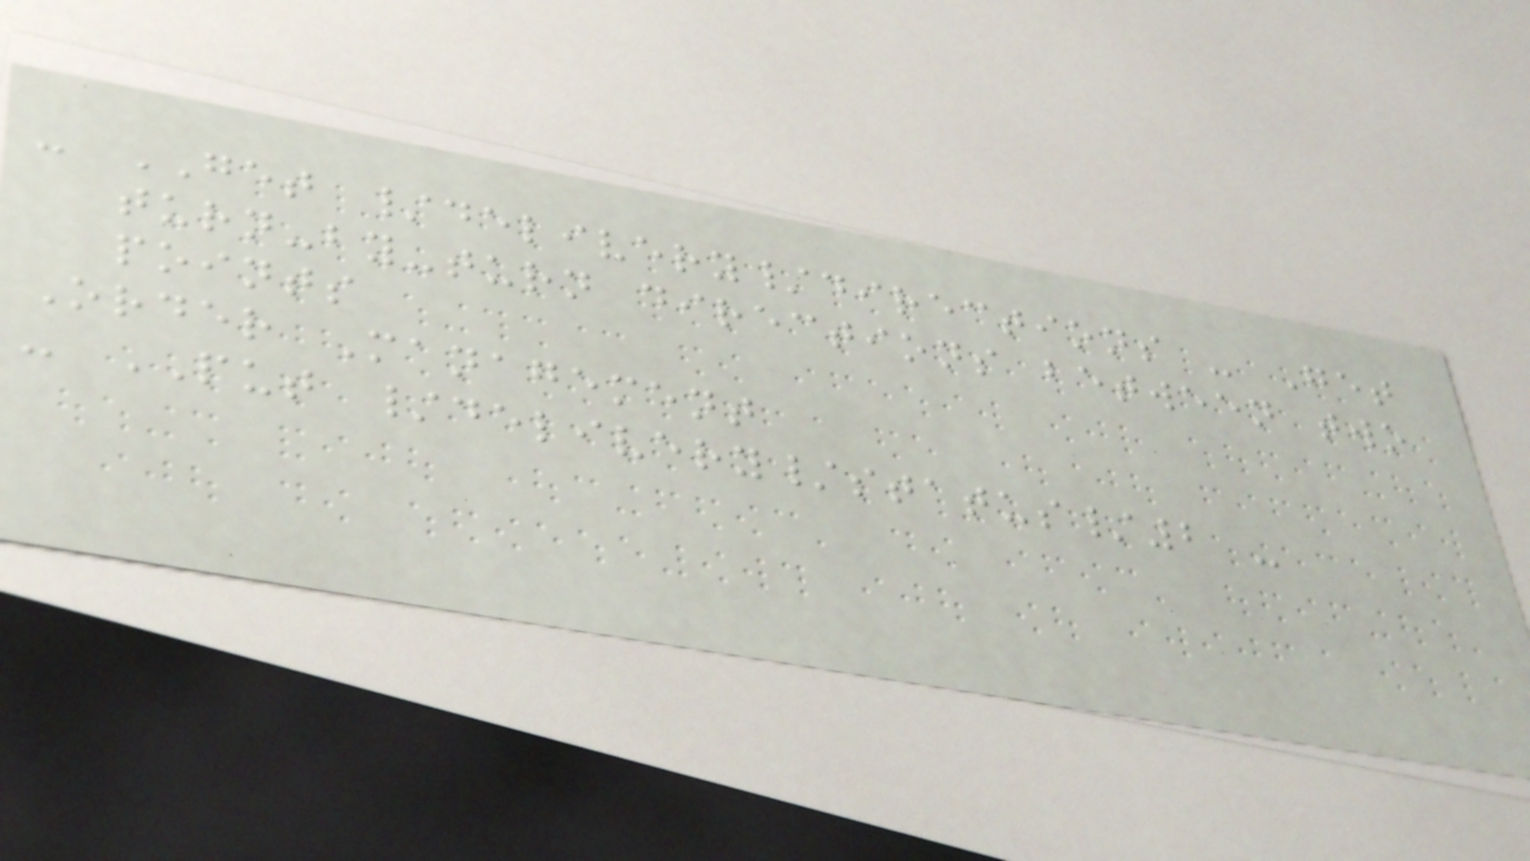- GET /delivery/directions - Get
turn-by-turn directions between two
points
Order Management
- PUT /delivery/status/2 -
